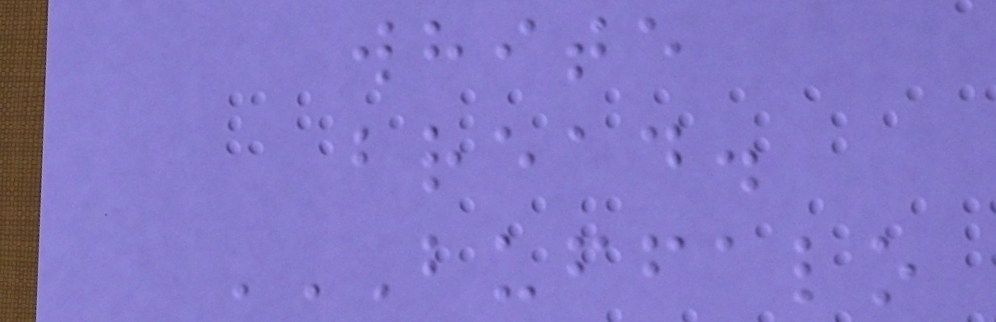white
bread.
BUFFALO
